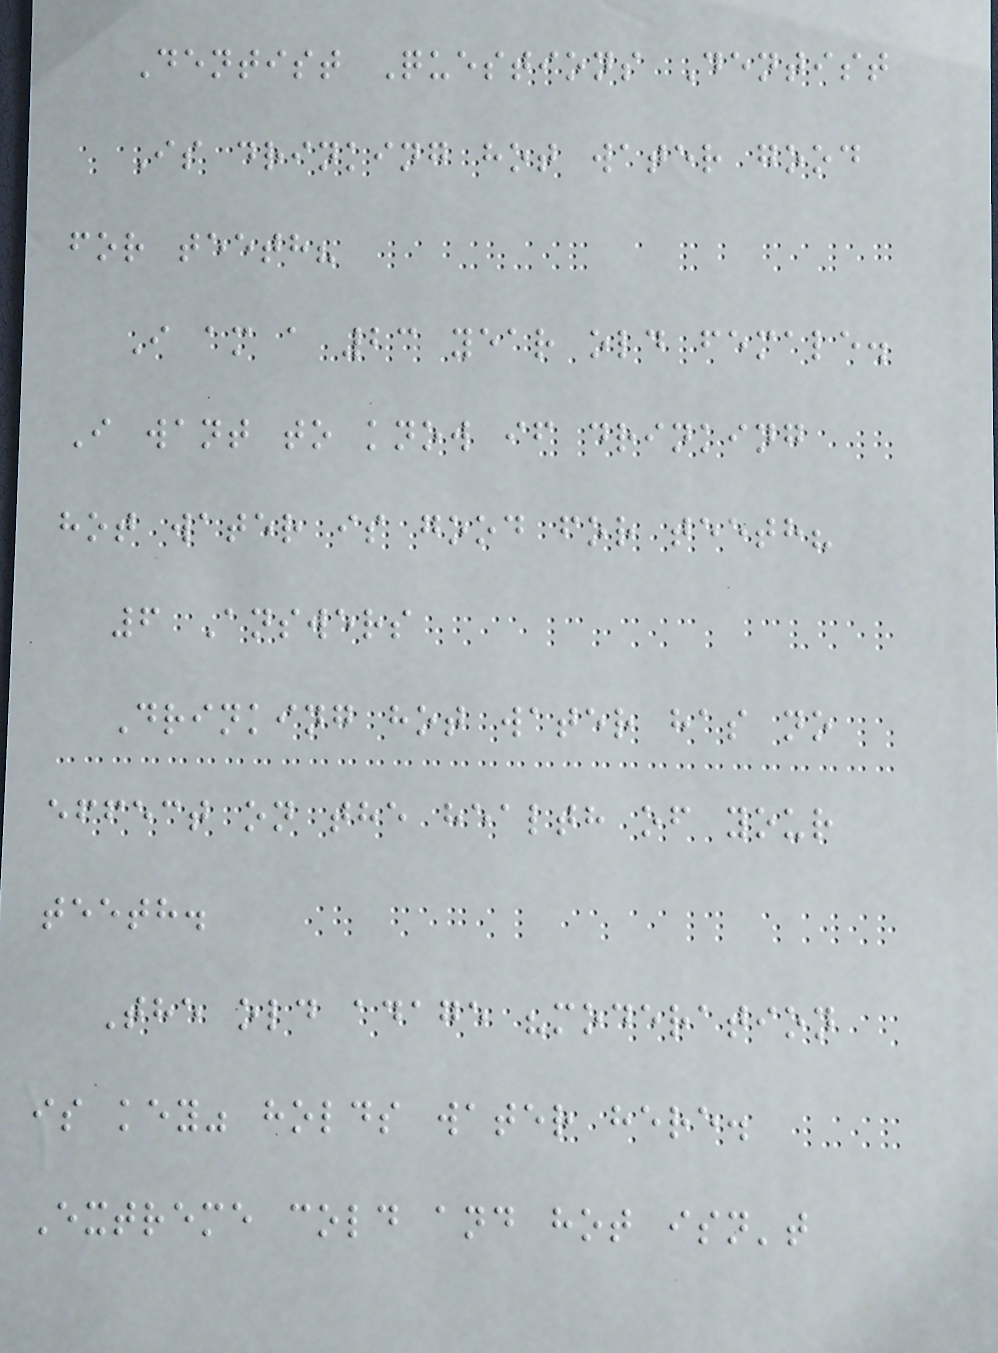Dentist Questions Dentist
Is drinking hot water good
for teeth?
I am a 23 year old female.
I want to know if drinking
hot water is good for teeth?
6 Answers
Drinking hot water has no
effect on the health of your
teeth.
The old adage "moderation
is key" holds water here.
Extreme cold and hot isn't
